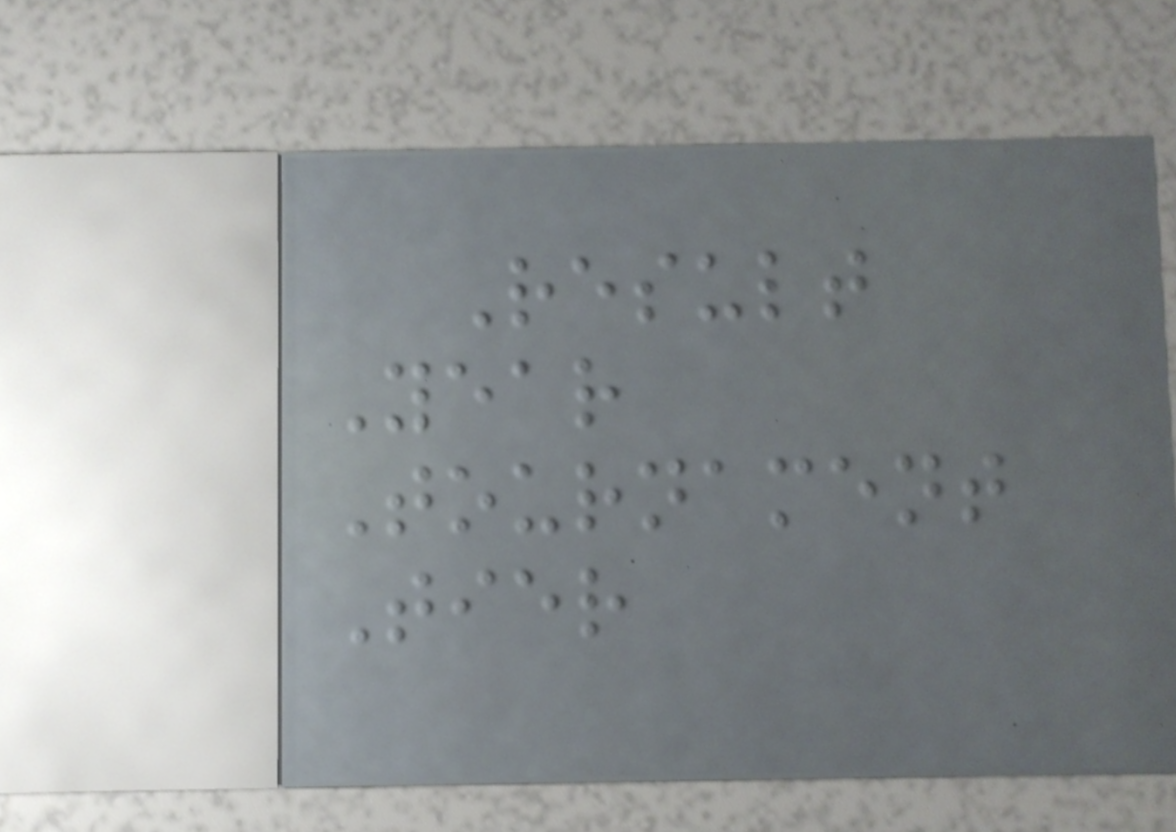Result
Year
Tournament
Tier
